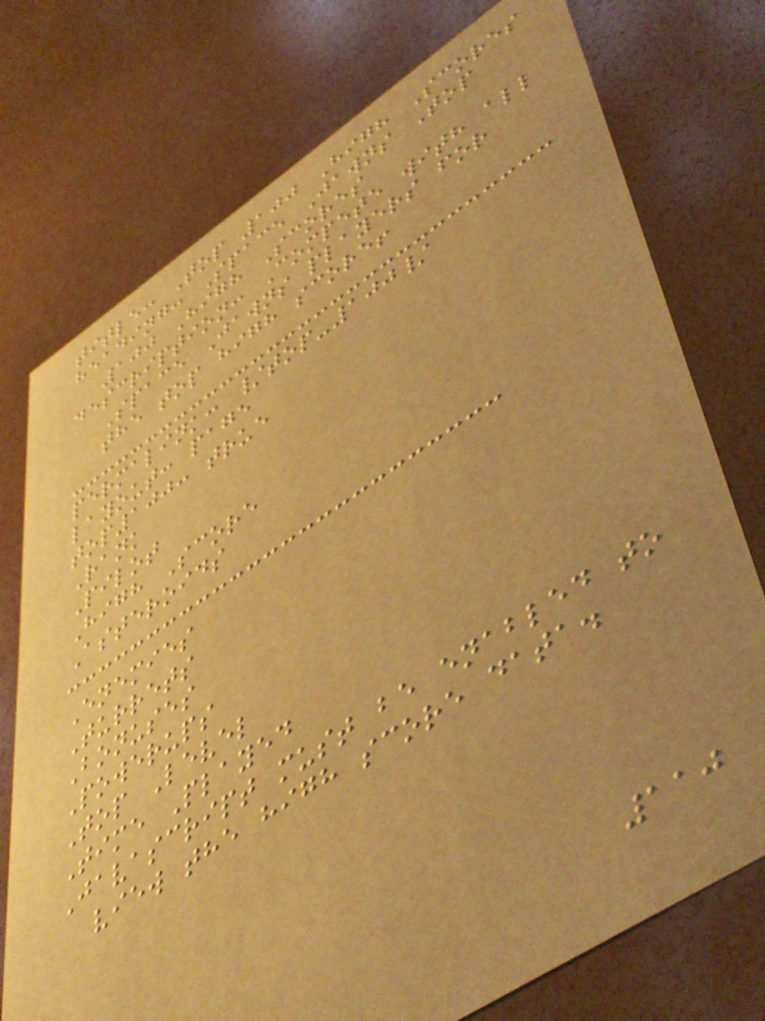title: Top 100 High Scores
heading: Space Jawns Top
100 High Scores
description: Compete with all
Space Jawns players for
the top high score!
permalink: /top-100/
layout: page
top100: true
Rank
Pilot
High Score
Asteroids
Enemies
Turrets
Bonuses
Powerups
Top Level
Time Played
Javascript must be enabled to
view the high score data.
110
